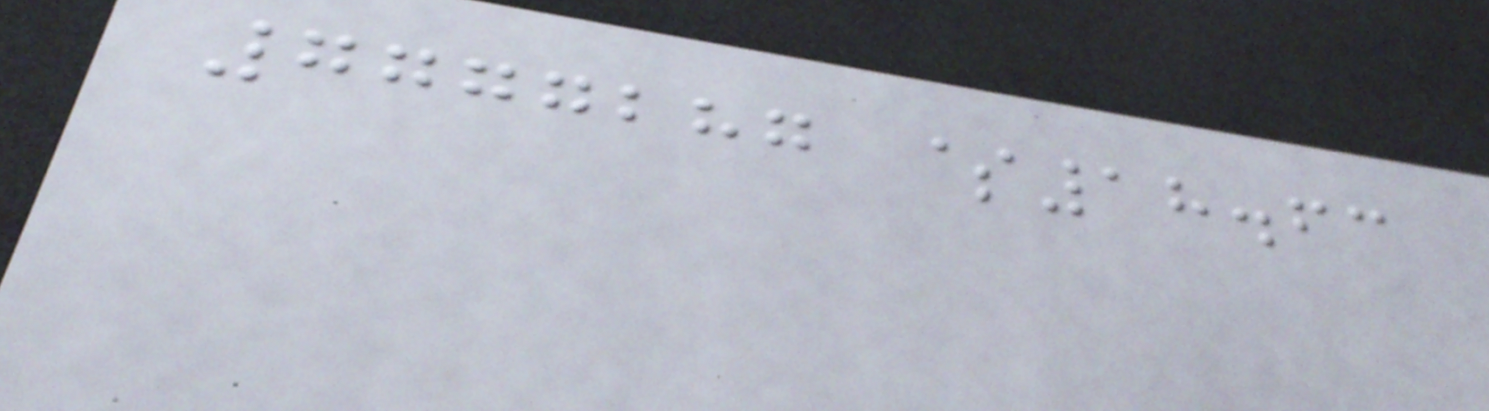7777287 $18.63
